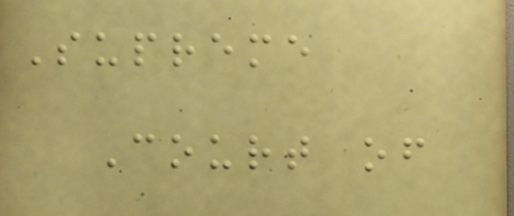Supreme
Court of
